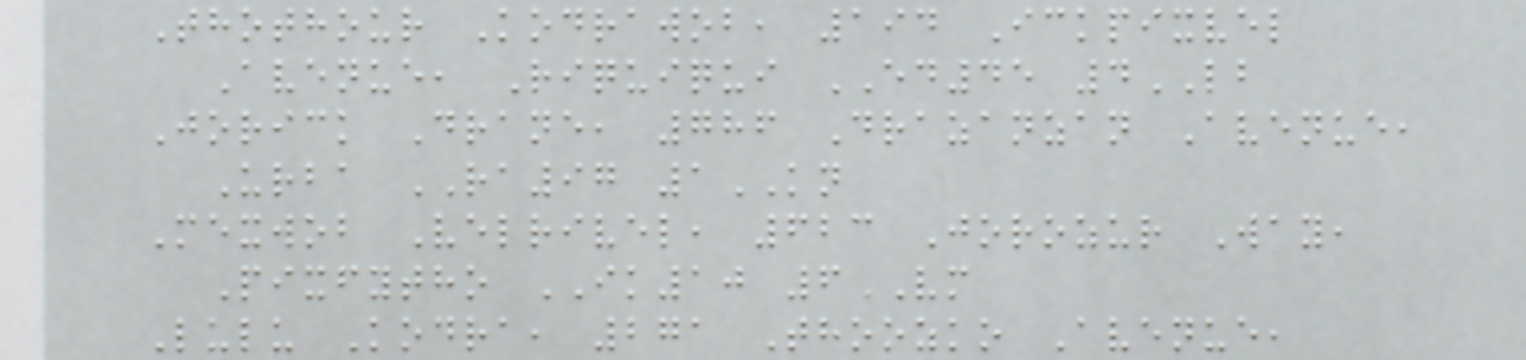Thothour Kodrawob, 194 Ickpixvel
Avenue, Riquiqui ED45 4LB
Jorick Drane, 786 Drazanzan Avenue,
Urba RA97 1KN
Mexwob Velrivel, 623 Jorozur Way,
Pixfytho IK10 6VM
Lulu Kodra, 271 Thoozko Avenue,
